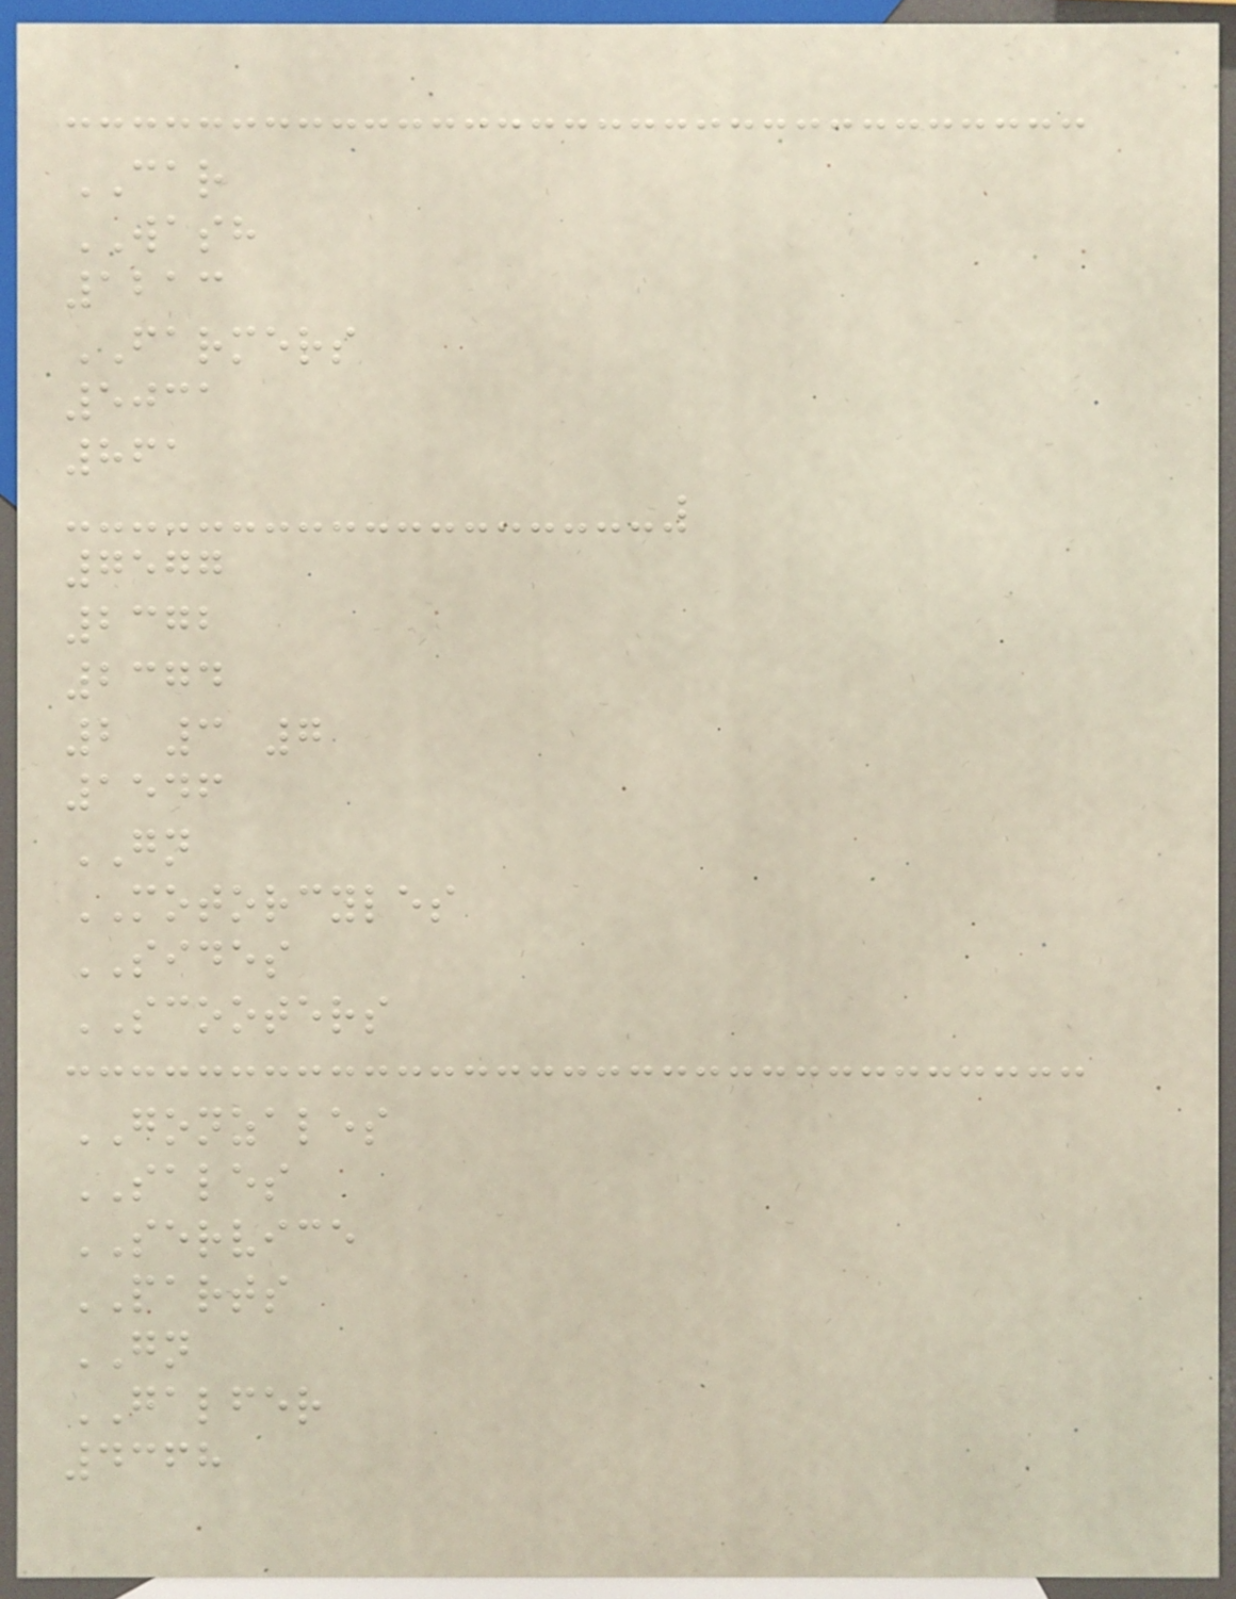CAR
WASH
1213
FARMERS
5031
861
7577
2372
2374
2 3 7
1546
GN
MOTORCYLES
SIDES
SCOOTERS
GONZALES
SALES
SERVICE
PARTS
GN
GALFER
4368
